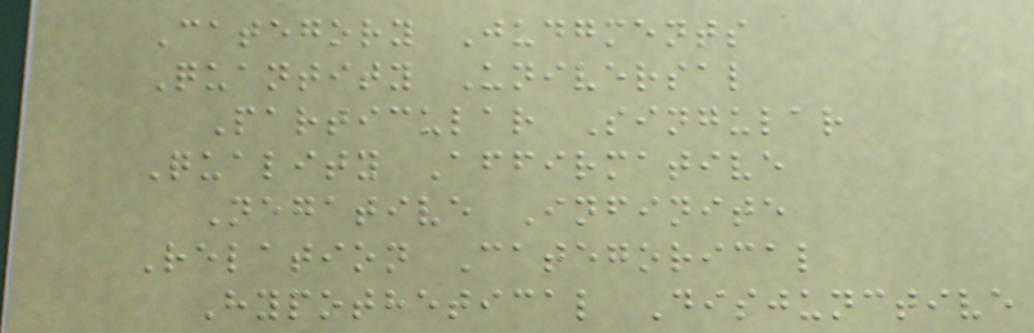Category Judgments
Quantity Universal
Particular Singular
Quality Affirmative
Negative Infinite
Relation Categorical
Hypothetical Disjunctive
